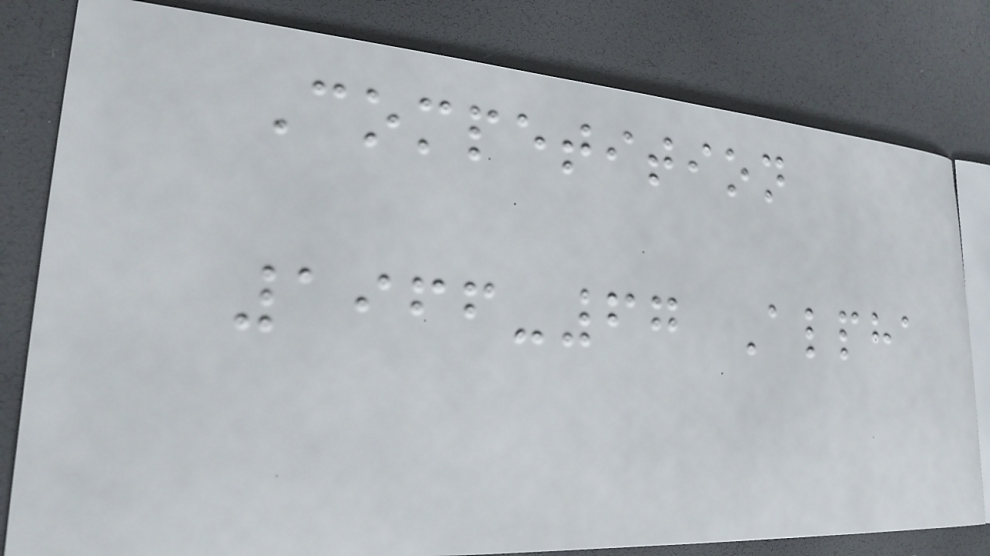Competition
1966-67 Alpha
